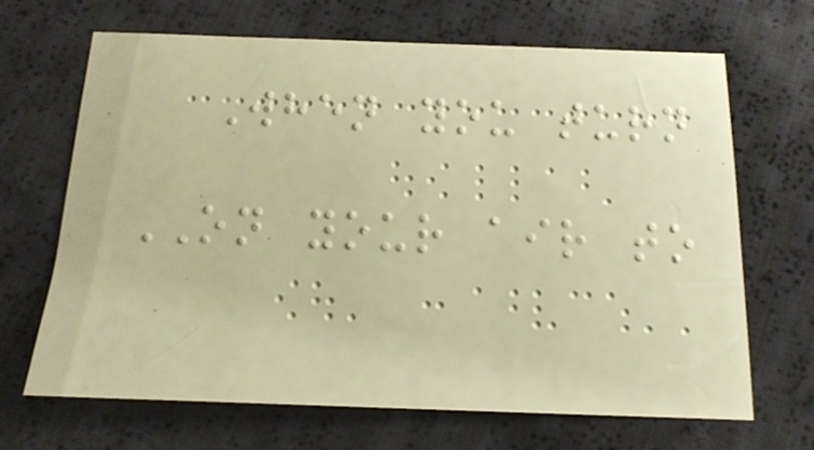When you turn
ON your air to
